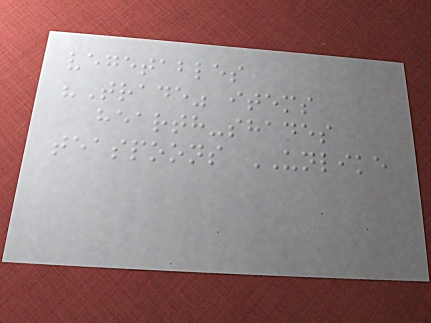vegetables
"Trade" items
hearth-shades
teaspoons UNLIKE
